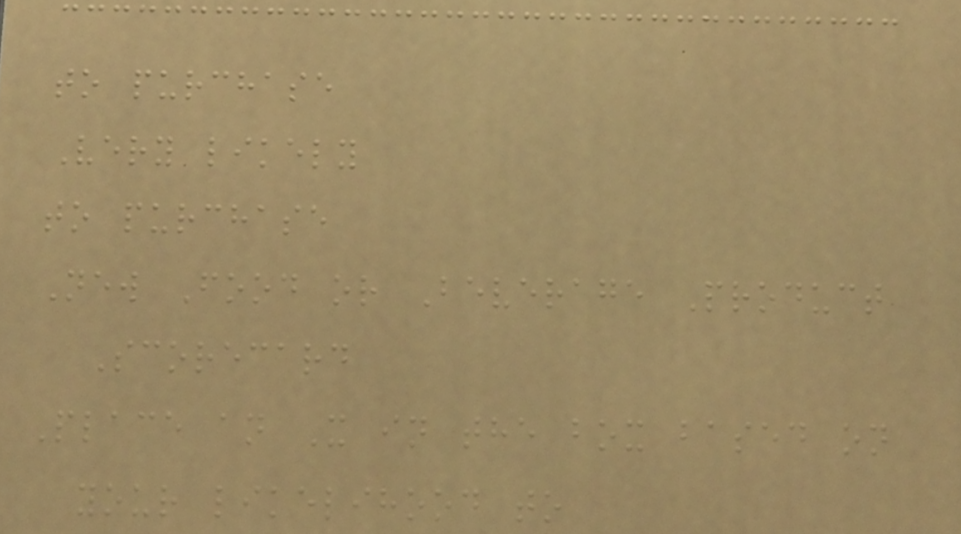to purchase
Very likely
to purchase
New Food or Beverage Product
Scorecard
Place an X in the box based on
your likelihood to
